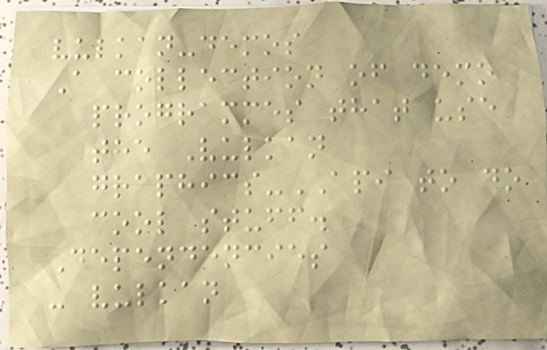vulkan-demos
A collection of demo
programmes that use
the Vulkan
graphics-API to do
cool stuff.
Dependencies
- vulkan
